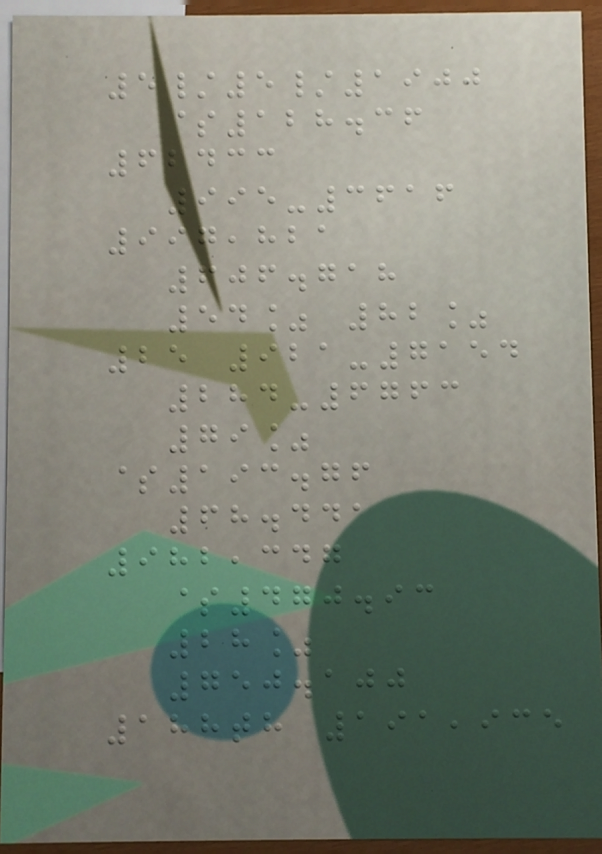5/5/1900
$128.36
62433
995-3616
997,821
606.718
54% 82%
25 921-7154
284-6763
79%
$193.76
68.441
982,347
$470.93
28%
750.100
188th 191,935
